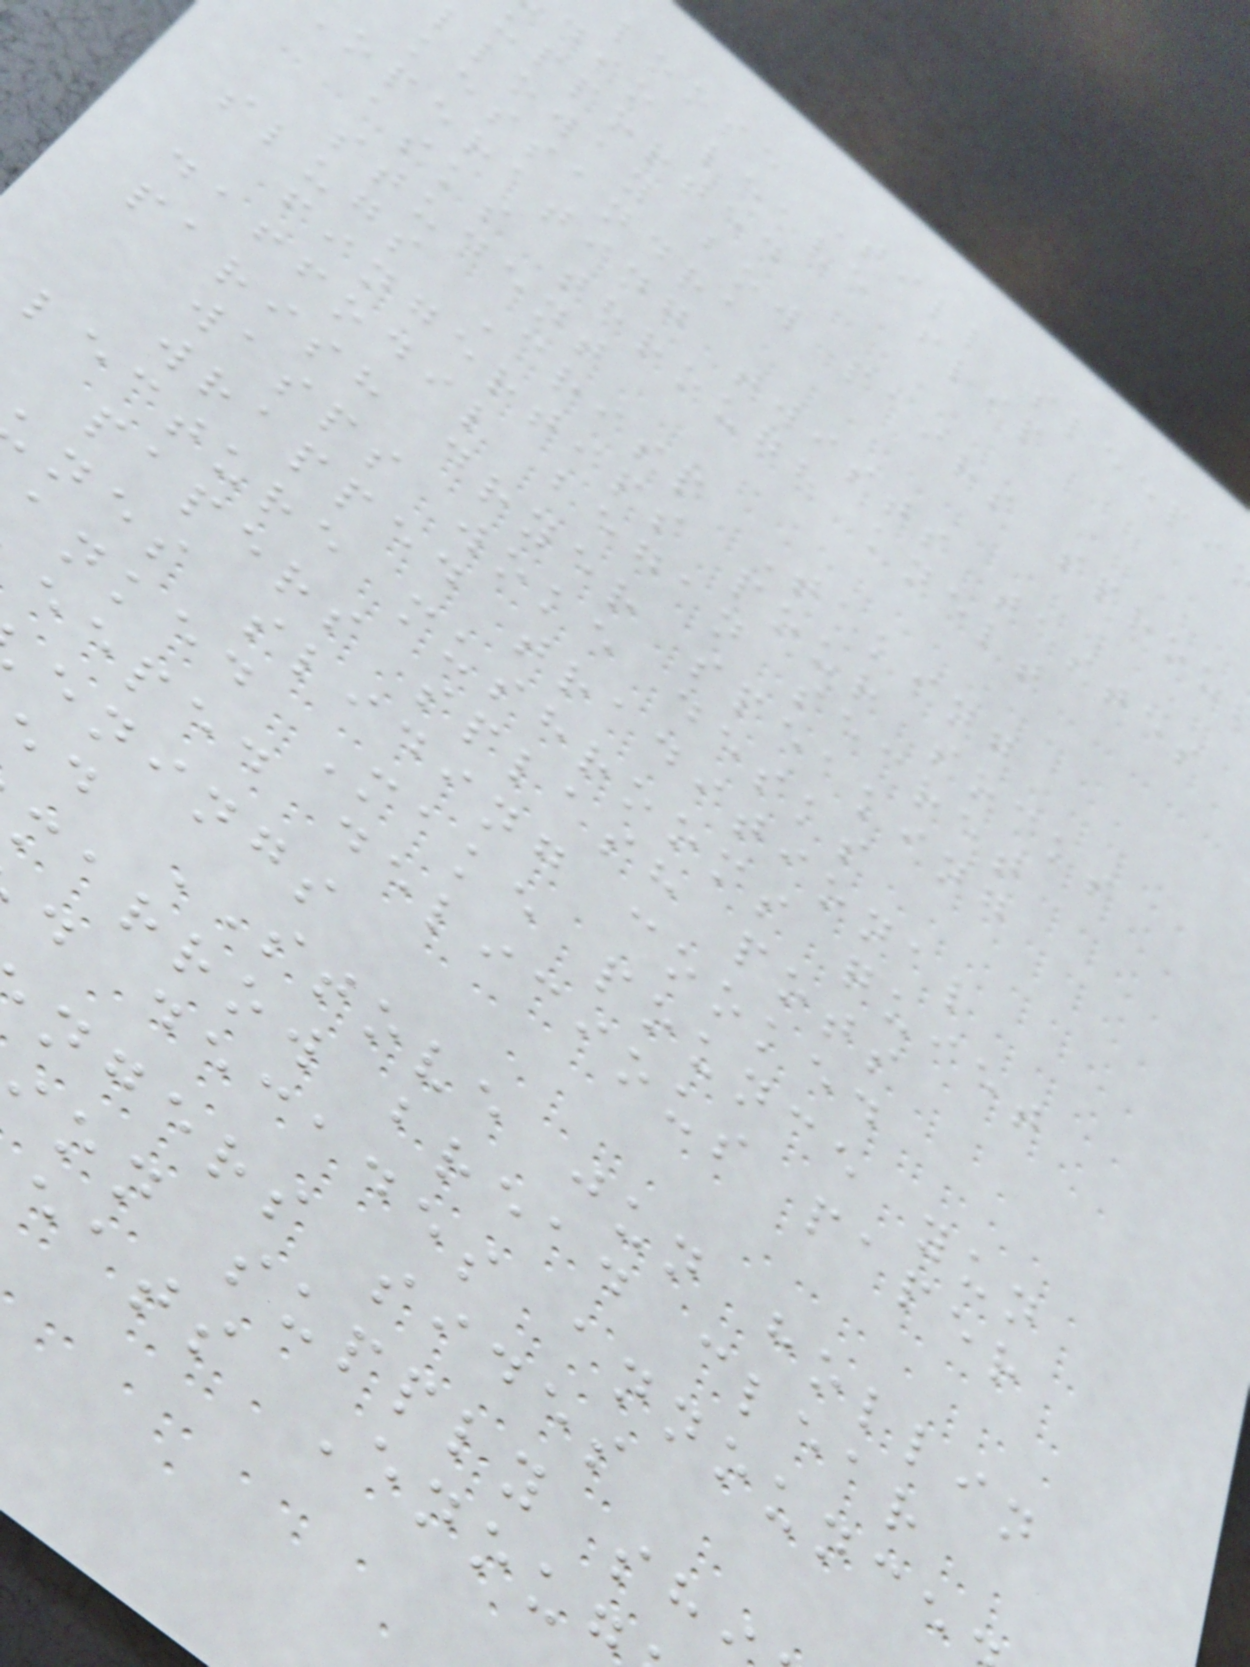loose Till sleepi
dio leave flip
upported
lloway bow pairs sprou
kessandra
operating twists tastes
asks through knelt
student
slugs Crisp Taking
fingertips pour socks
daffodil began secret
parish dryer speaking
wasps woke desks
wrapped traditional
lecture mushrooms quiet
papers splash pots
nes sliding cooked
anked Make pounce yun
eeped delicious paper
enings
d STOVE jun hollin
marrow bread clear
d decades announce
ngers sides
on supply sh
eats Enou
